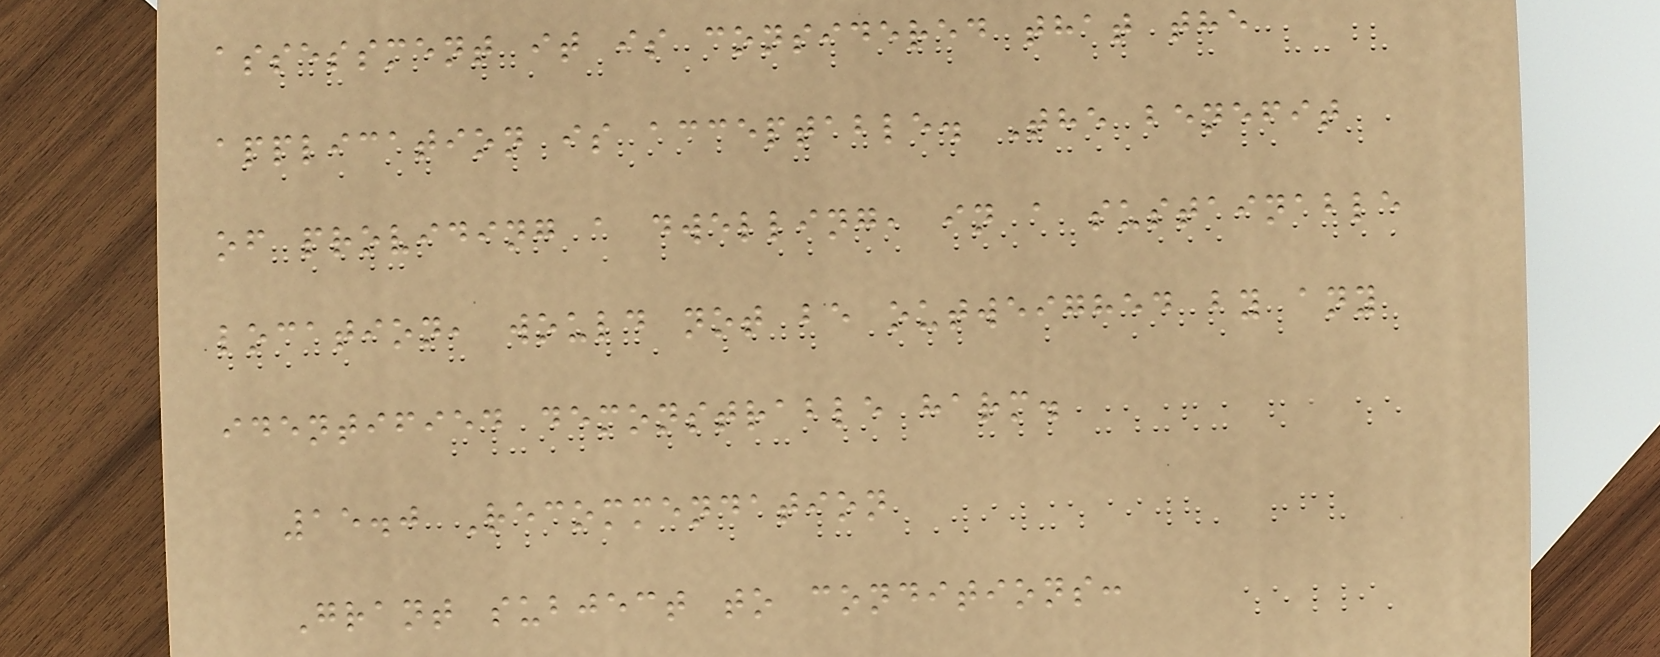assessment it is considered that the
application is acceptable. The benefit
of providing a dwelling, in a sustainable
location, would not be outweighed by any
identified demonstrable harm.
15.0 Recommendation
Grant subject to conditions:
